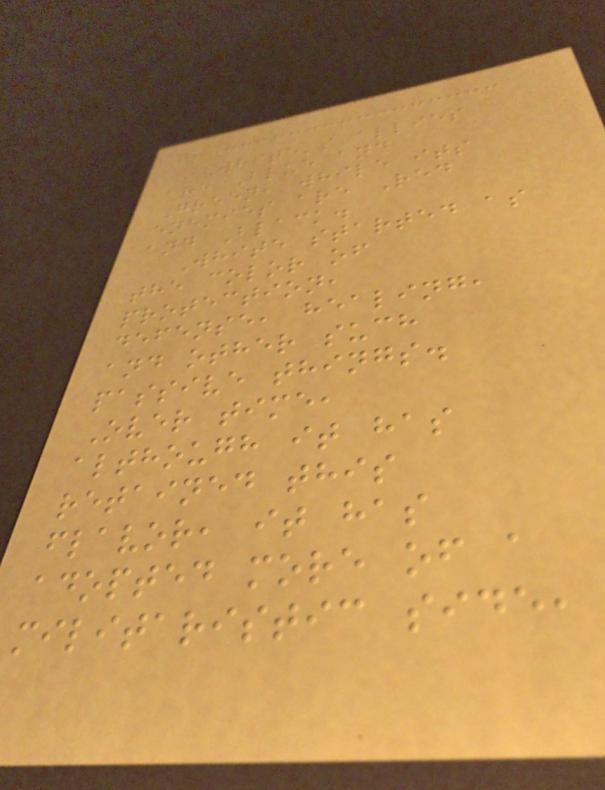White's allies
are Blue and
Green, while its
enemies are Red
and Black.
White started as
the color of
protection,
defense, healing,
and other such
passive things.
Over time,
although it has
retained this
flavor, it has
adopted more of a
militaristic side,
